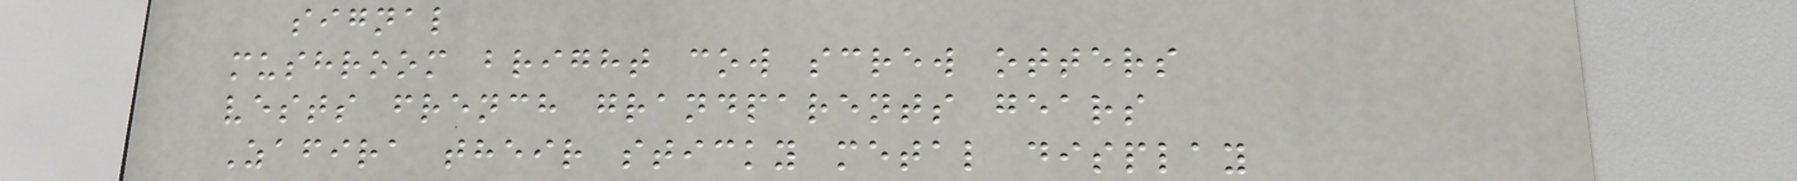signal
mushroom bright cow screw otters
vests french grandparents gears
Zafira their sticky metal display
